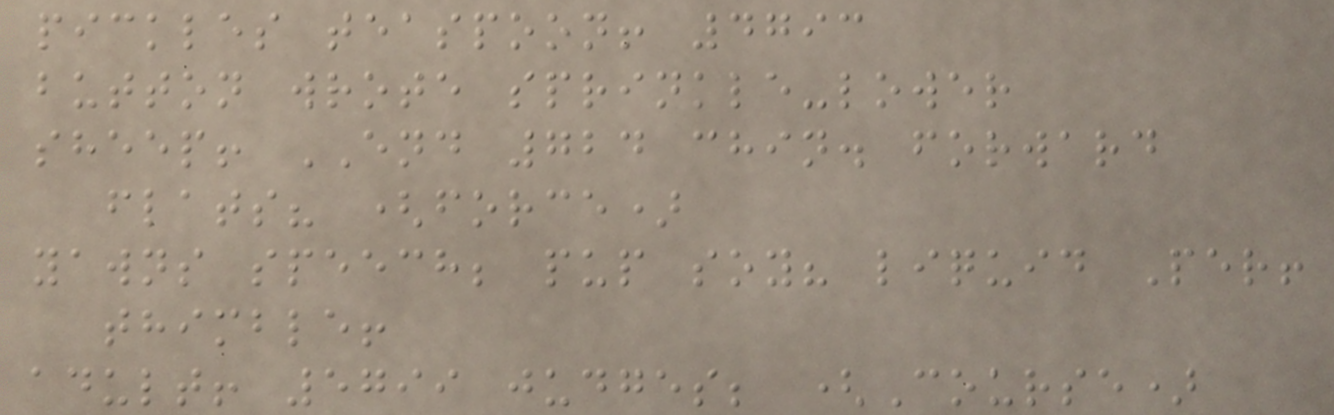pickles teaspoon! 4793
button wrote sprinkle-lower
sheep! END 724 chin. forward
flats? (force)
yawns speech; pup soy? liquid Per!
thimble!
adult! 5799 judges; (Course)
